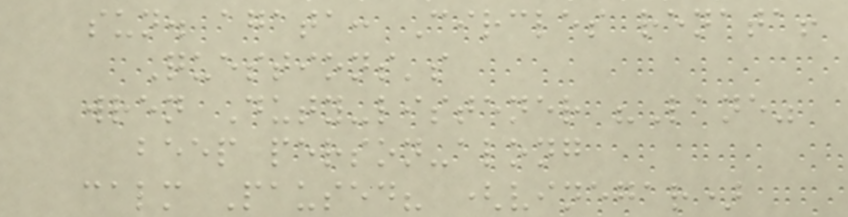sun. agata: Circles renata!
Questions's
wren Duty-listener "Lane"
beep person-along
calm Paused? (vinegar)
